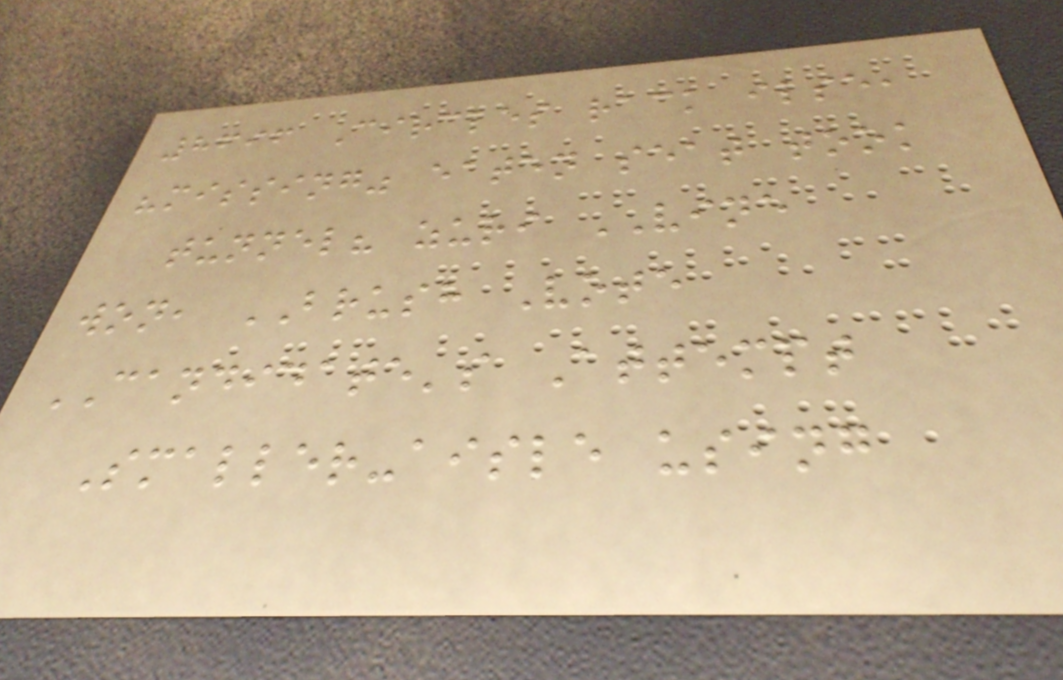8696 Circles rack ilse,
"missing" eaten seat took
tunnel? zuri VINE
won, BRUSH Vote
CANDIDATE's Attempt
Smaller-aisle using
